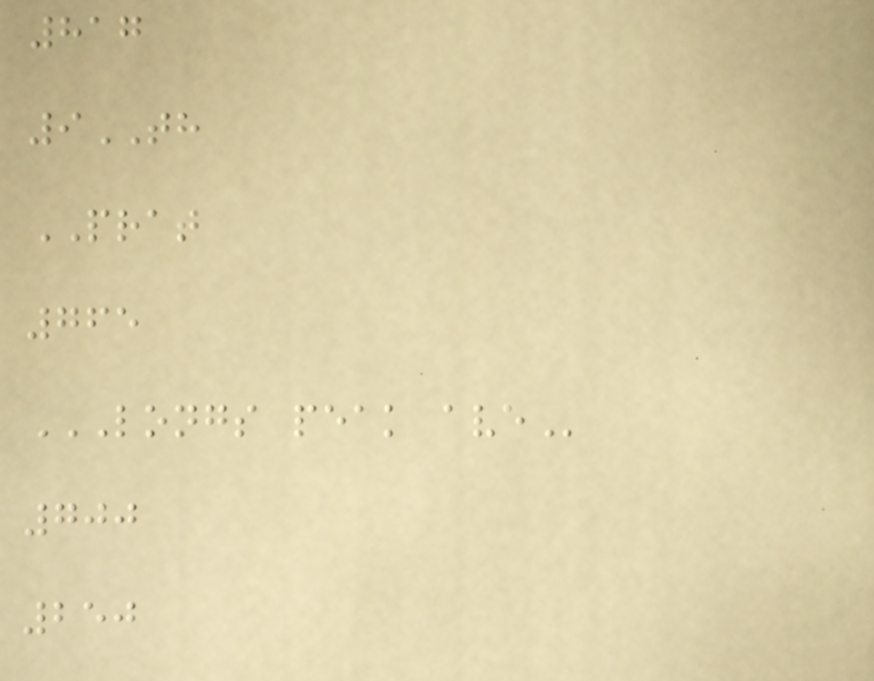817
9TH
PRAT
765
LONGS PEAK AVE
700
250
